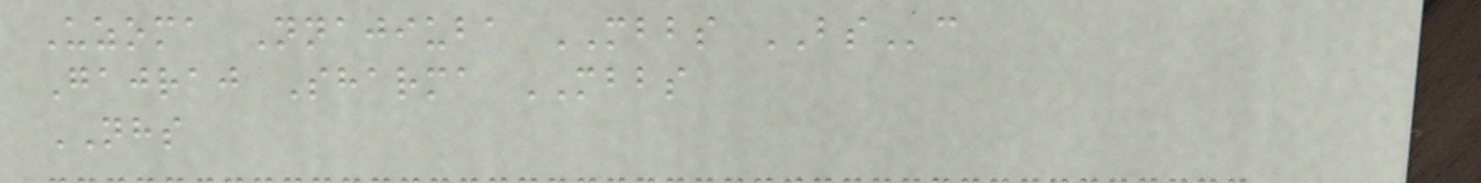Uzoma Nnajiuba MBBS BSc
Gajraj Sharma MBBS
NHS
